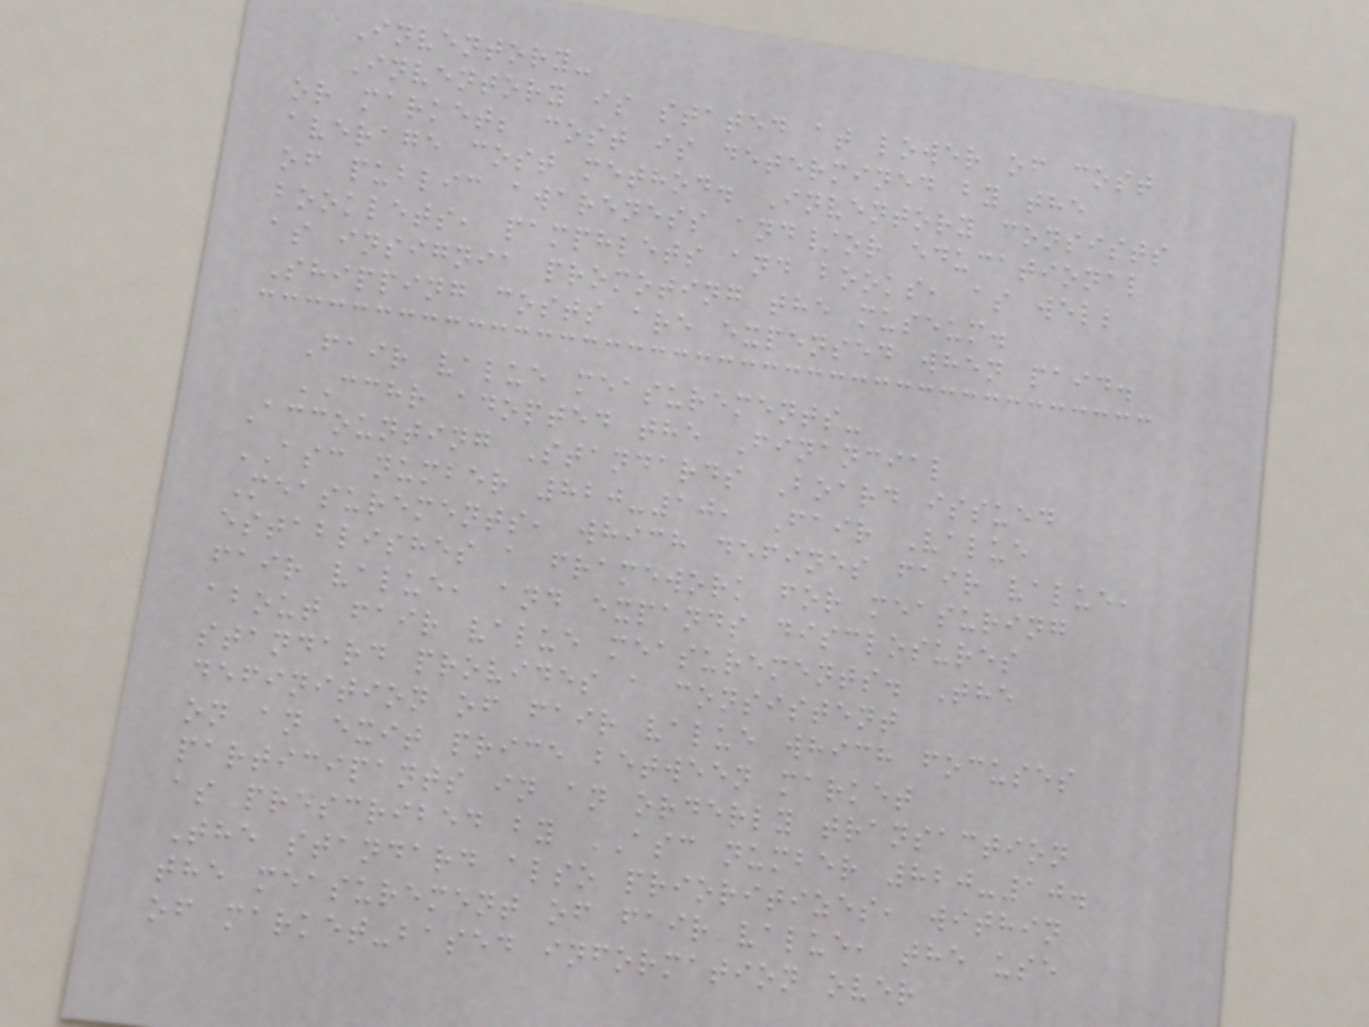Inventory-
Inventory is stated at lower of cost
or market; cost is determined by the
average cost method. Inventory consists
of public awareness and/or educational
booklets, pamphlets and books, as well
as insignia promoting the museum.
Shipping costs are expensed when paid.
Fair value measurements-
CCHR adopted the Financial
Accounting Standards Board issued
ASC number 820-10, Fair Value
Measurements, which defines fair value,
establishes a framework for measuring
fair value, and expands disclosures
about fair value measurements. The
standard provides a consistent
definition of fair value which focuses
on an exit price between market
participants in an orderly transaction
as prescribed by ASC number 820-10.
The standard also prioritizes, within
the measurement of fair value, the use
of market-based information over
